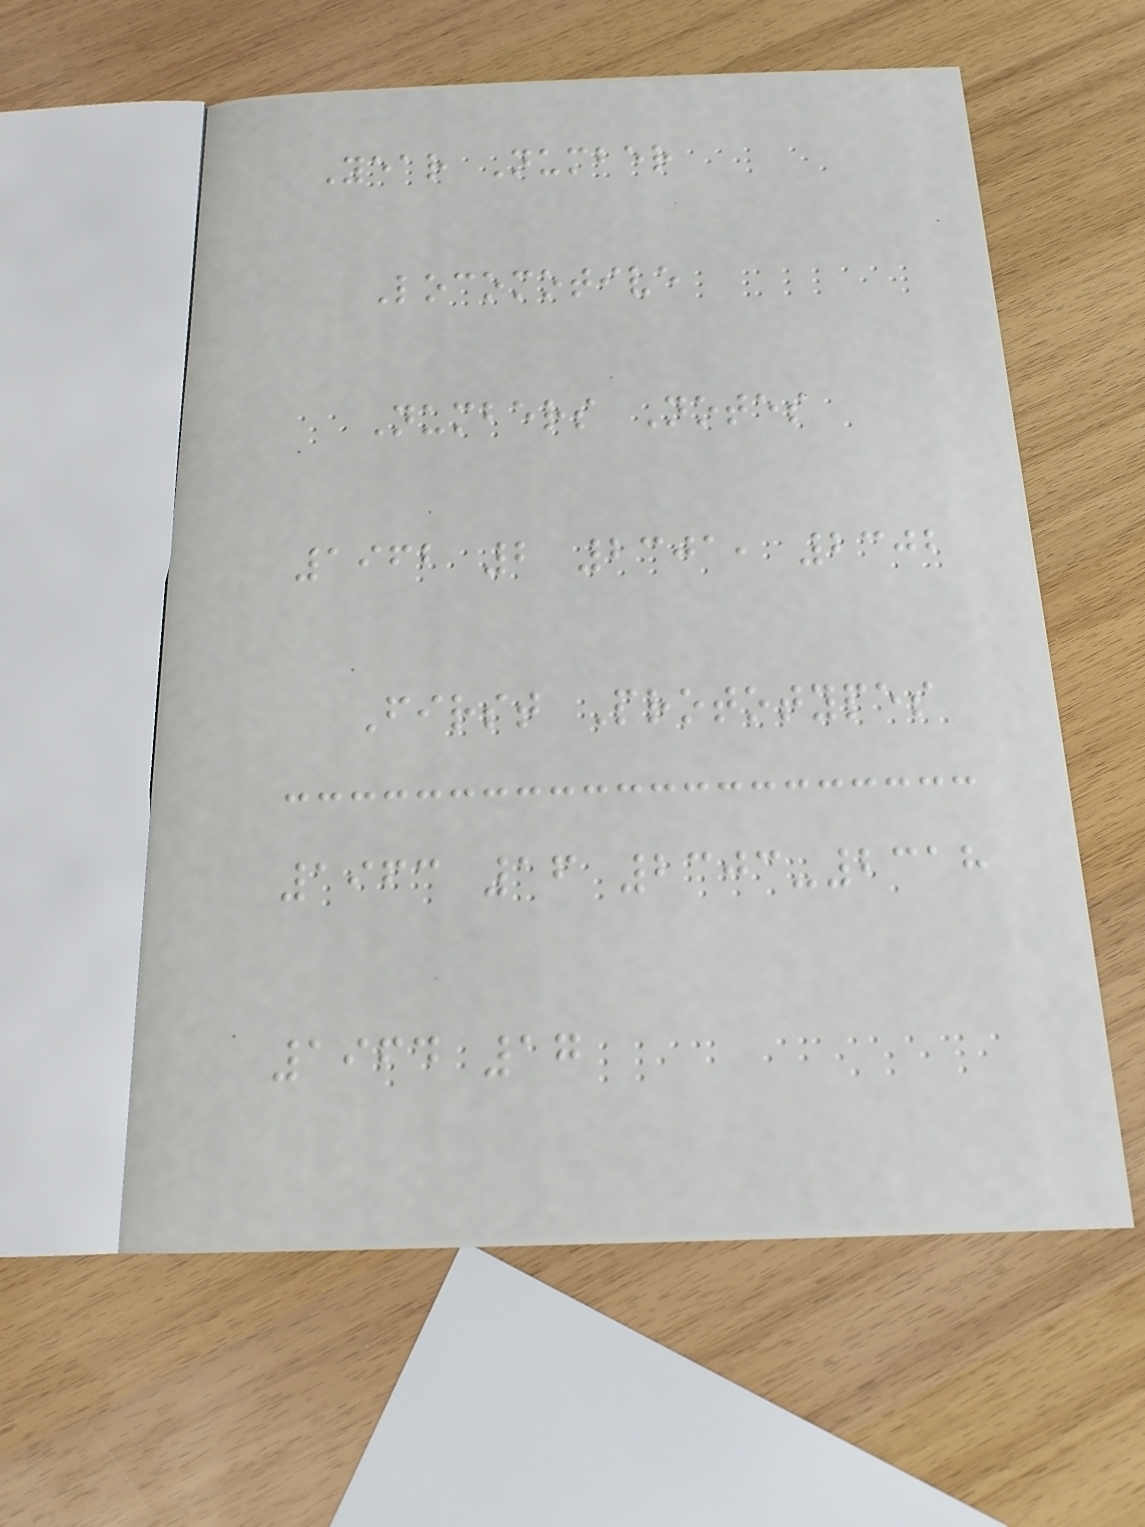Year Number
Locomotive
Numbers Notes
1962 2 2301, 2302
First Prototypes
1963 16 2303-2318
1964 17
